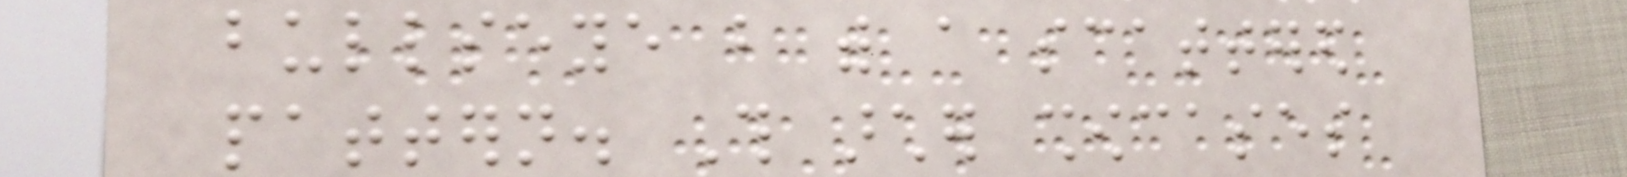bullseye but with a scattered
pattern. This archer showcases
